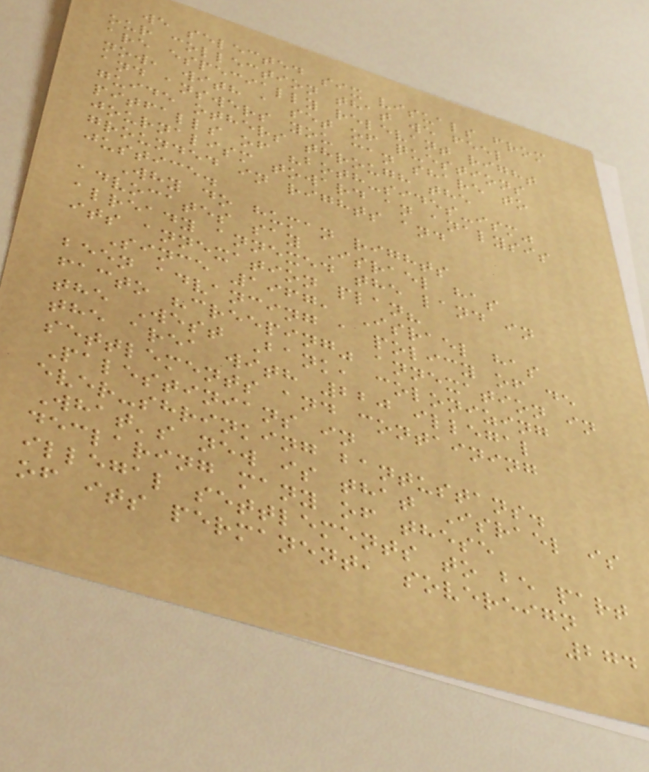we selected six visuals from
our collection that we feel
are especially relevant right
now, with a set of questions
and answers you can share to
guide others through the
pitfalls of "both-sides-ism"
journalism toward an analysis
grounded in rights and
justice.
Why do human rights
advocates say Israel has
already annexed the land in
its annexation plan?
Since 1967, Israel has
been advancing a policy of de
facto "creeping" annexation in
the West Bank, colonizing
the area with 220 illegal
settlements and containing
Palestinians in
ever-shrinking bantustans.
What's new is that Israel is
declaring many of these
illegal settlements to be part
of its permanent, sovereign
274
